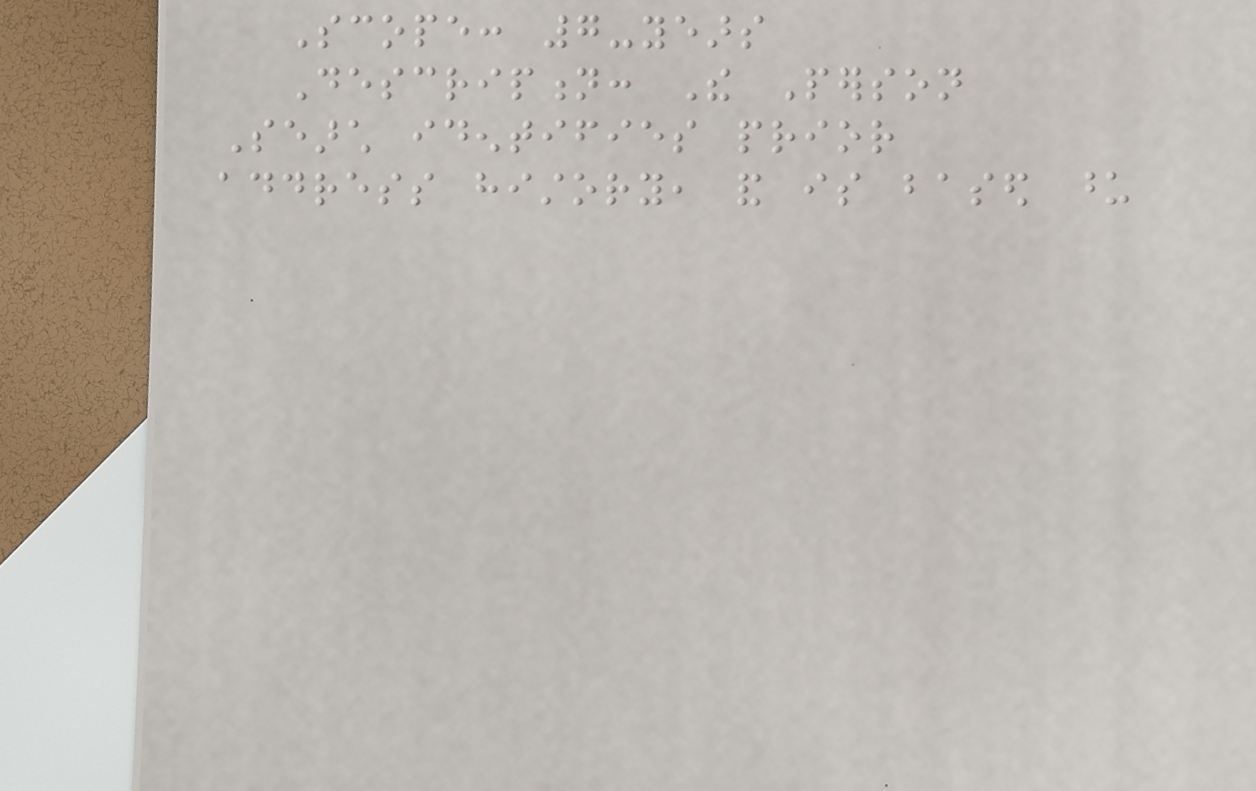Scope: 7-years
Description: The Person
Search identifies prior
address history, and is based upon
